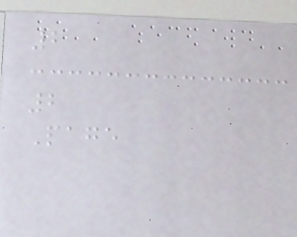2
2
Page
